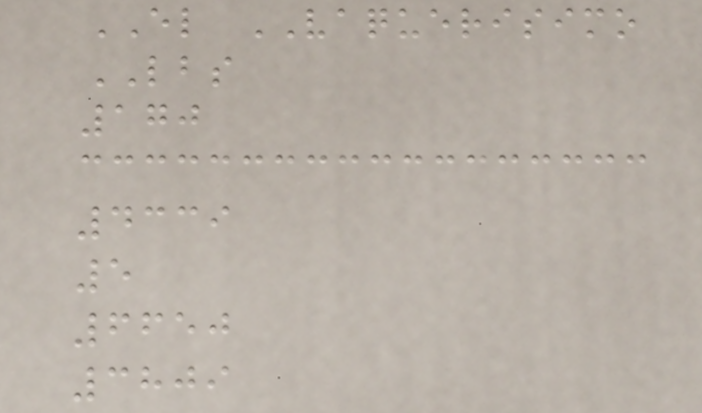EL VAQUERISIMO
LBS
170
4339
5
6650
3809
